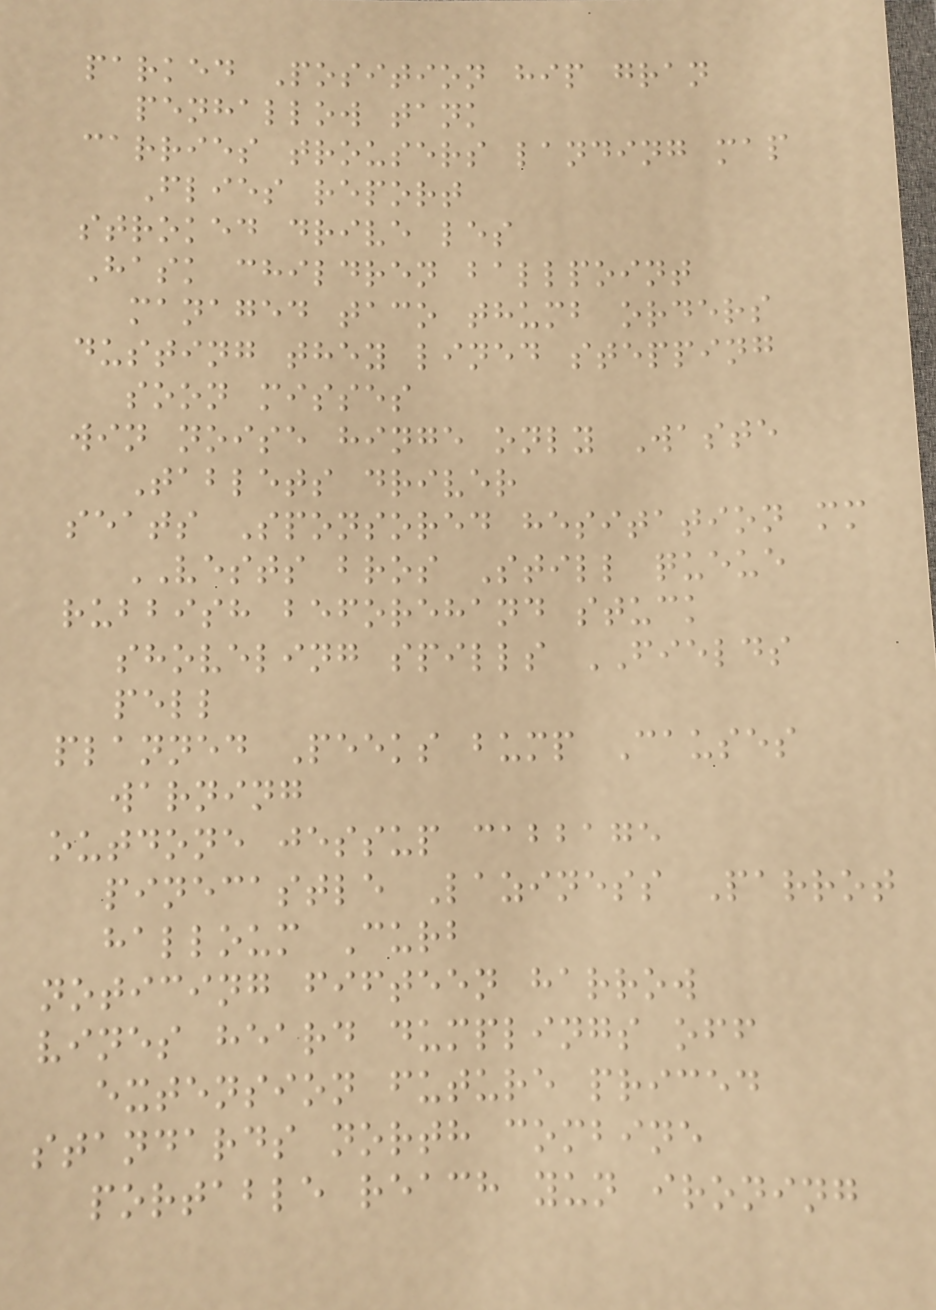parked Position hip gran
penhallow tank
carries trousers landing map
Flies report
stroked drive les
Hask children ballpoint
managed taco thumb orders
dusting they lined stepping
soon misses
win noise hinge only Waste
Tablets driver
seats Sponsored hesitation mm
VESTS bros Still queue
rubbish beforehand stuck
shoveling spills FIELDS
pell
planned Peeks bump Causes
warning
outdone jessup cabbage
pinecastle Laziness Parrot
halloum Curb
noticing fifteen harrow
vines heard dumplings off
extension future priced
standards north combine
portable reach yun ironing
